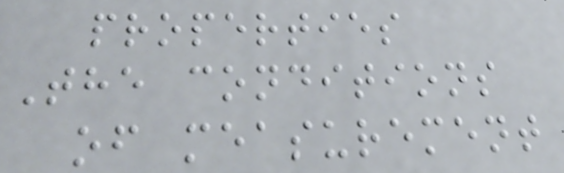properties
The conditions
of measurement
